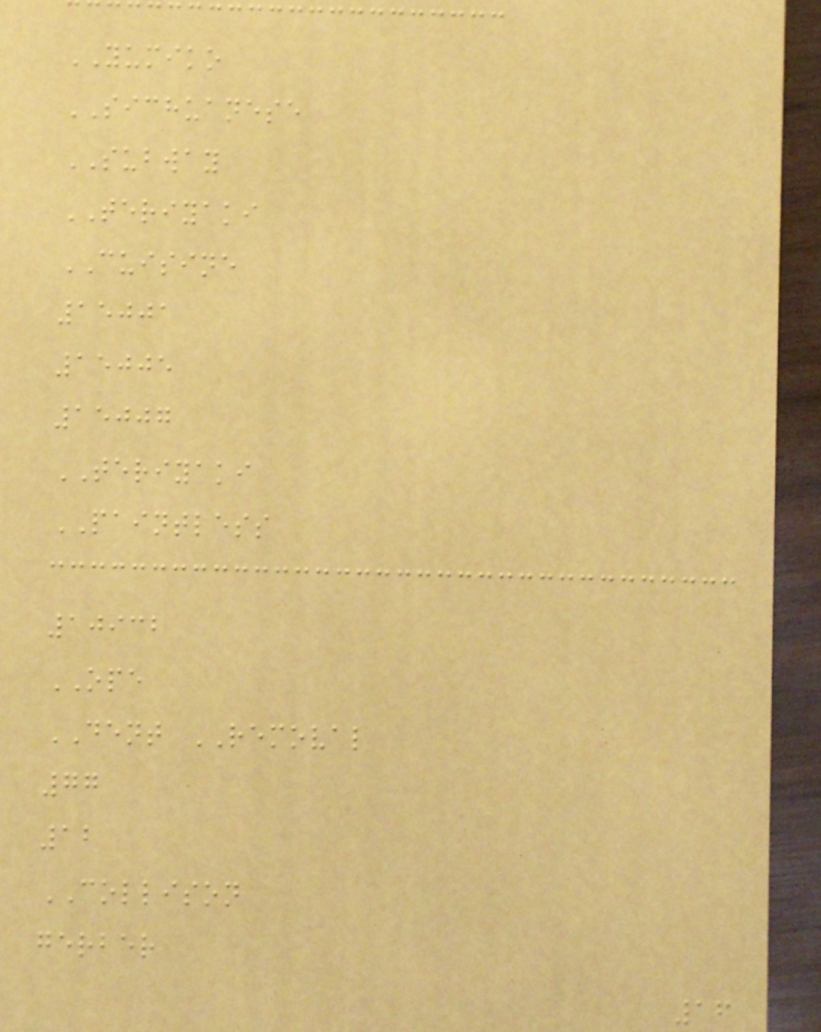YUMIKO
SICHUANESE
SUBWAY
TERIYAKI
CUISINE
15001
15005
15007
TERIYAKI
PAINTLESS
10932
OPE
DENT REMOVAL
77
12
COLLISON
gerber
16
